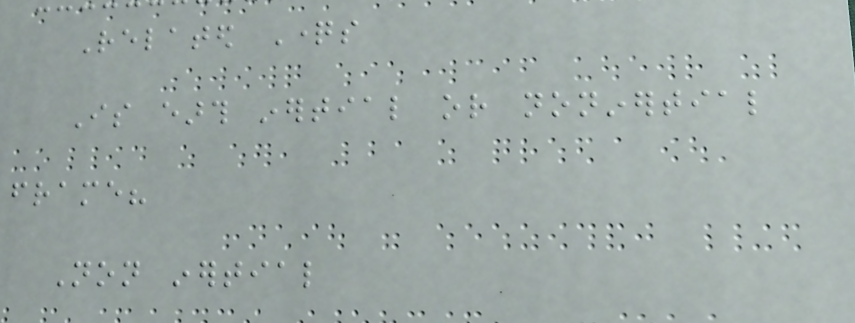Related Questions
Is earth inertial or noninertial
frame?
Non inertial
